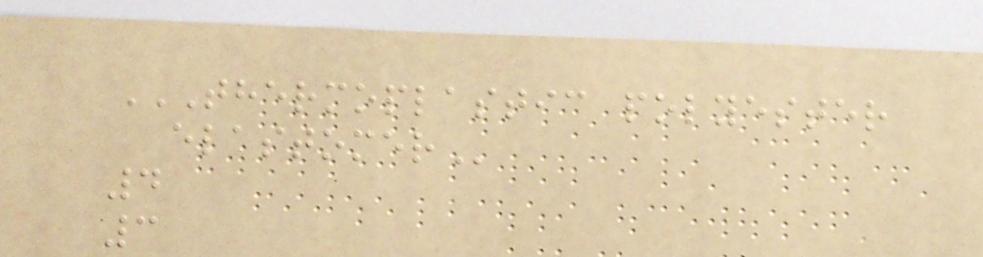THERMOPLASTIC POLYESTER
ELASTOMER
4
3
